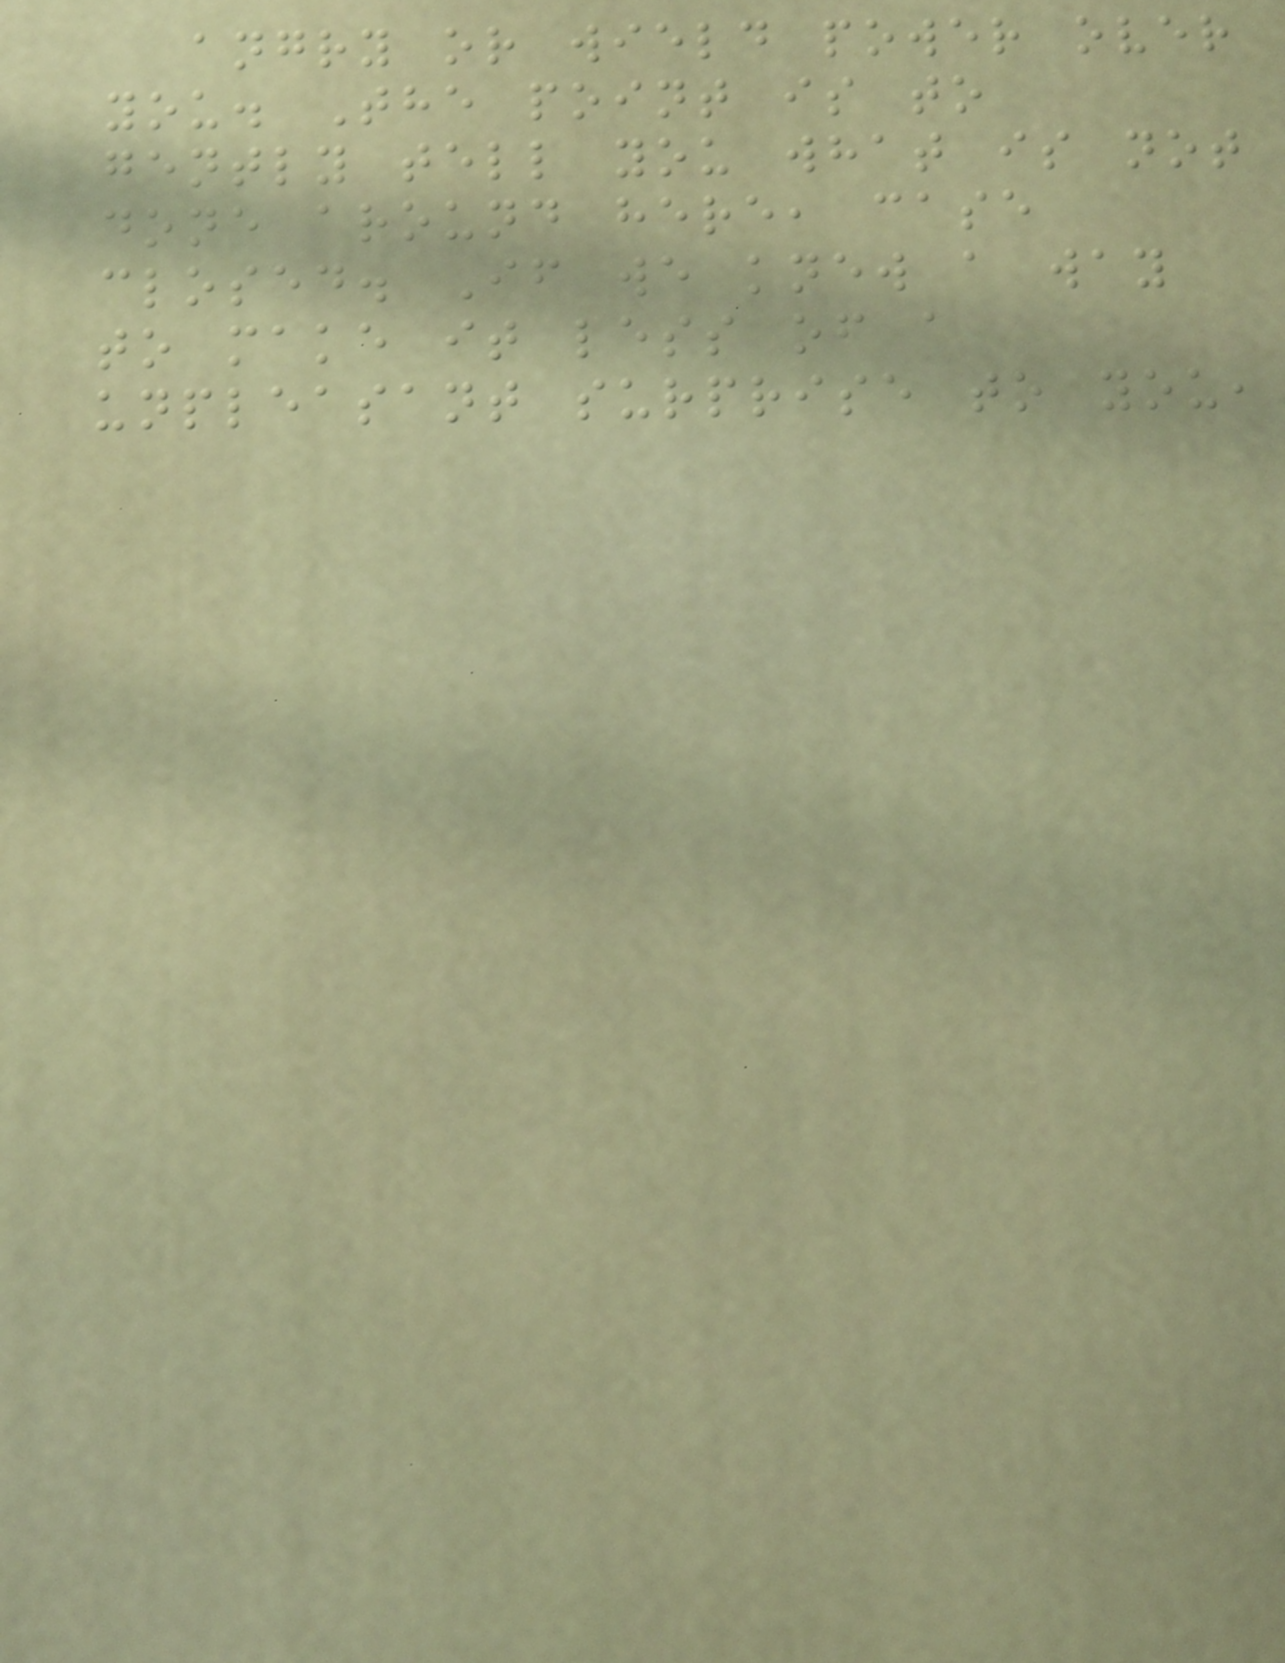angry or wield power over
you. The point is to
gently tell you what is not
done around here, case
closed. If we knew a way
to make it less of a
unpleasant surprise to you,
